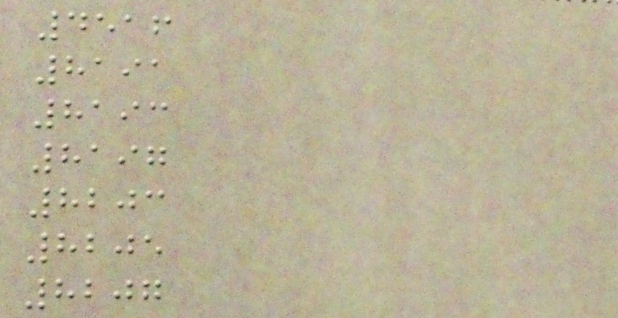4516
8191
8193
8197
8203
8205
8207
